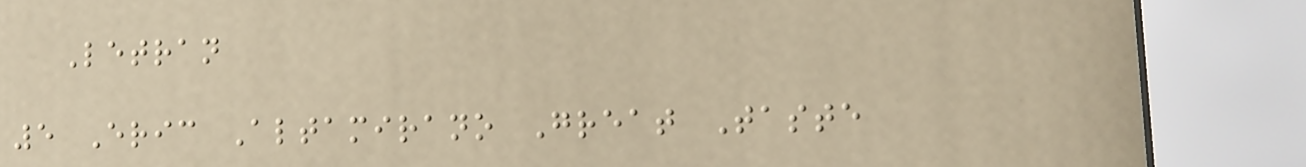Letran
5 Eric Altamirano Great Taste
